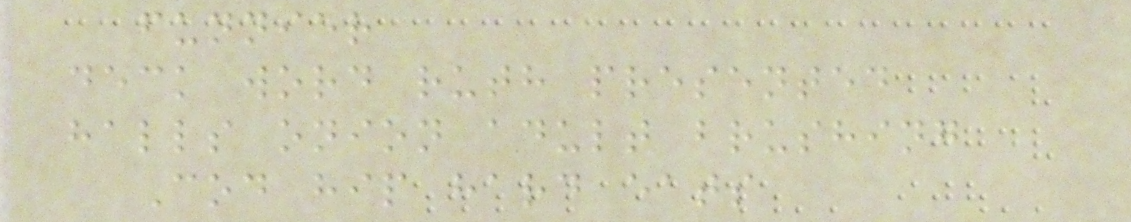funnier
deck word ruth presented
halls onion adult brushing
Cod hip hard eats
